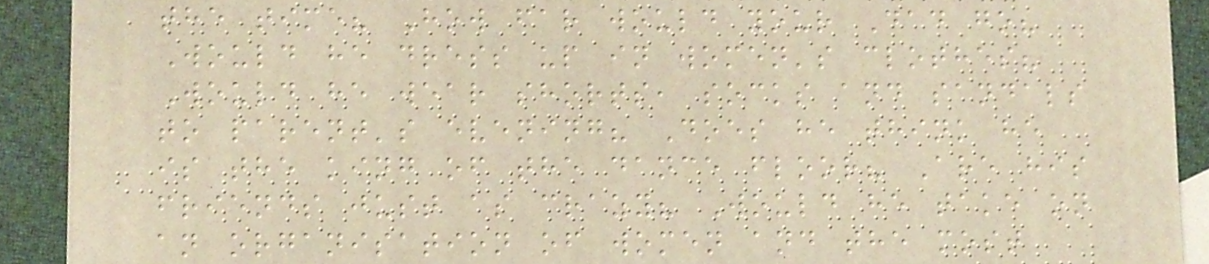the time? How far would your Dad go?
Would he dress up in women's clothes?
Would he wear shorts, socks and sandals
to parent's evening? Does he think he
is the king of the dance floor? Are his
friends just as crazy? Would he take on
an organisation of women and the most
